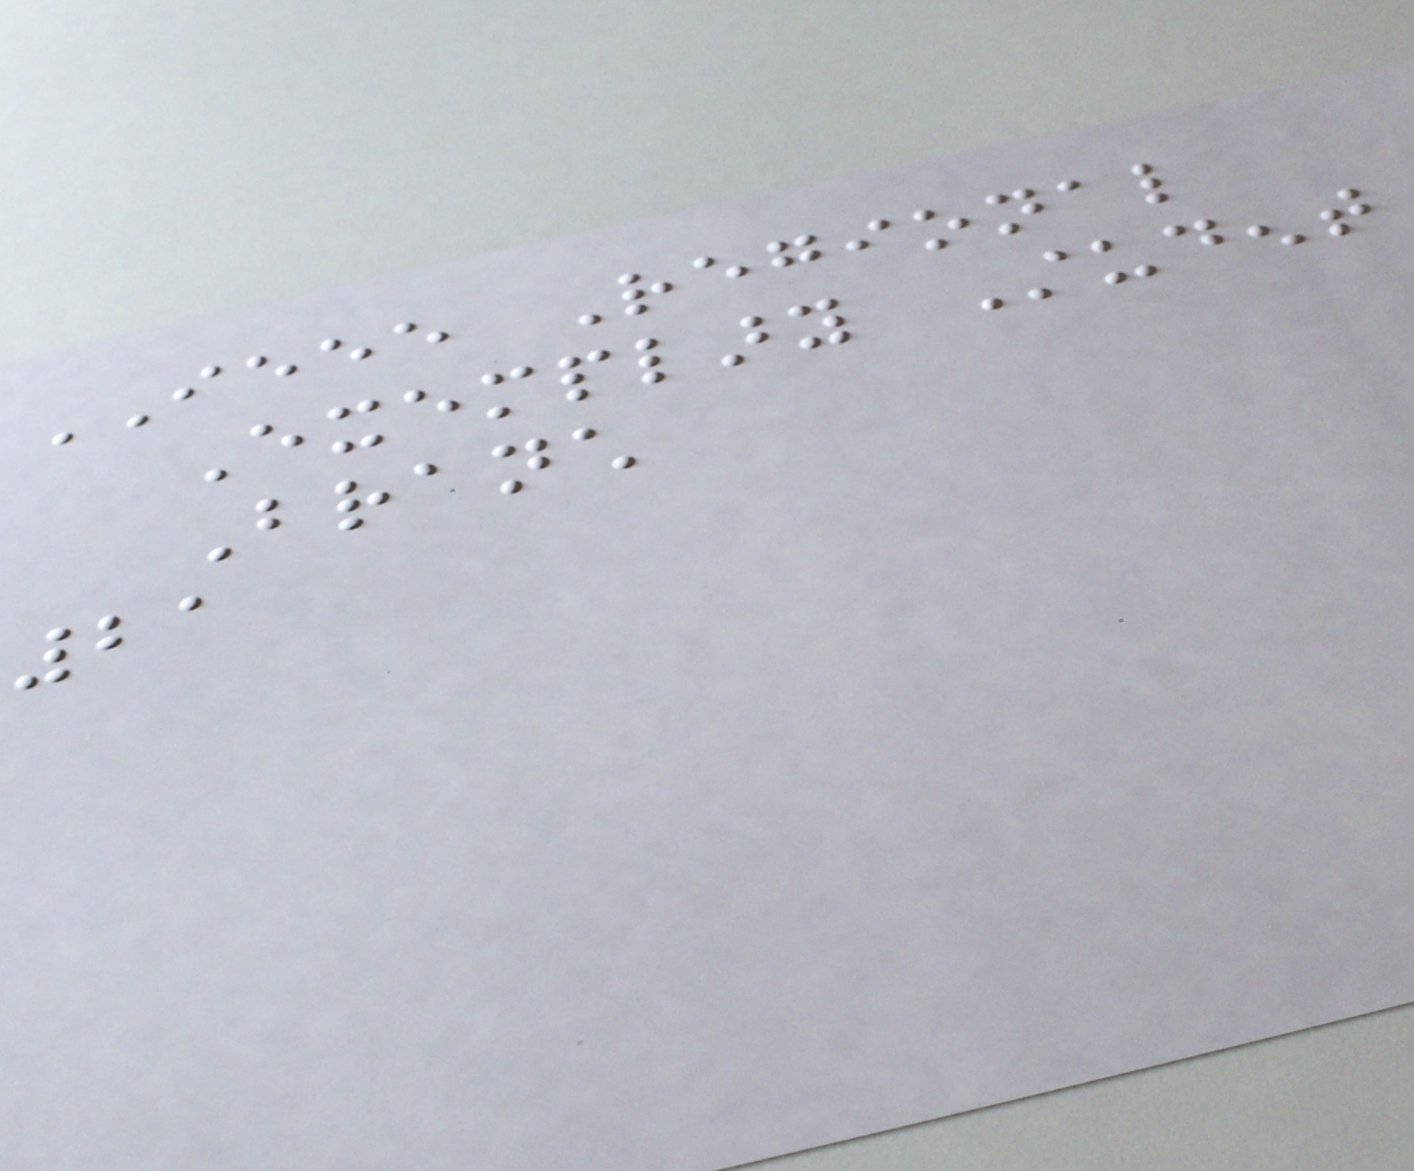IEEE Regional
Exemplary Student
Branch
21
